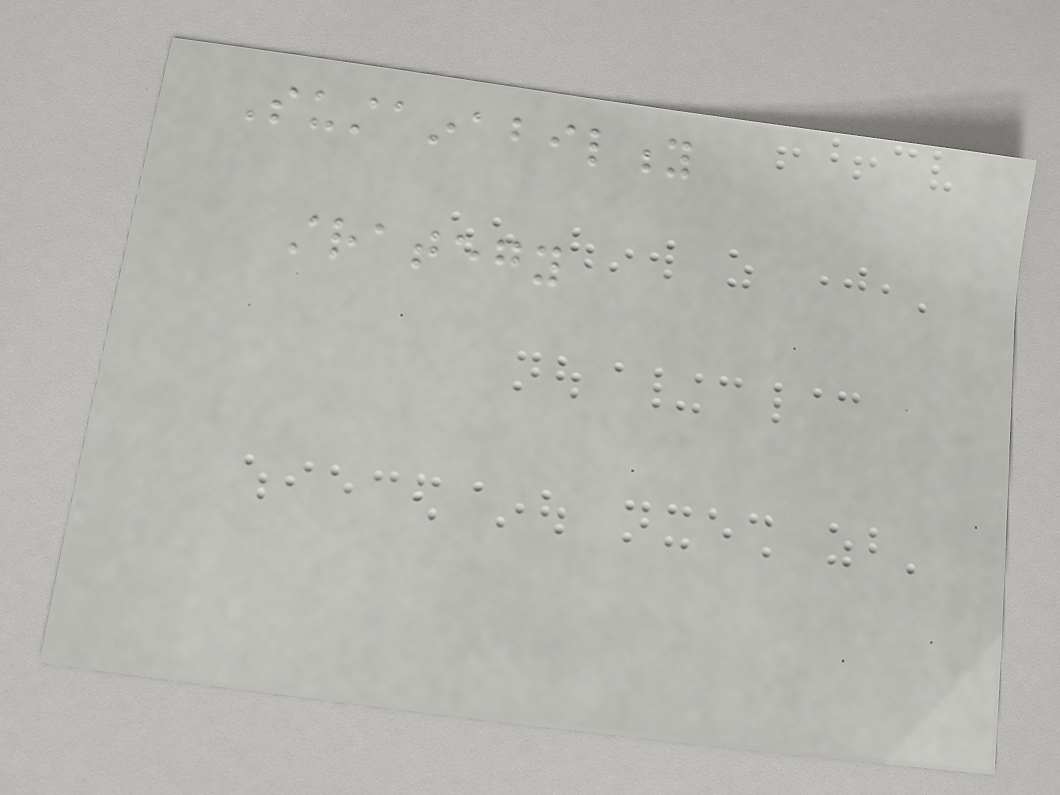Sustainability
strategy
